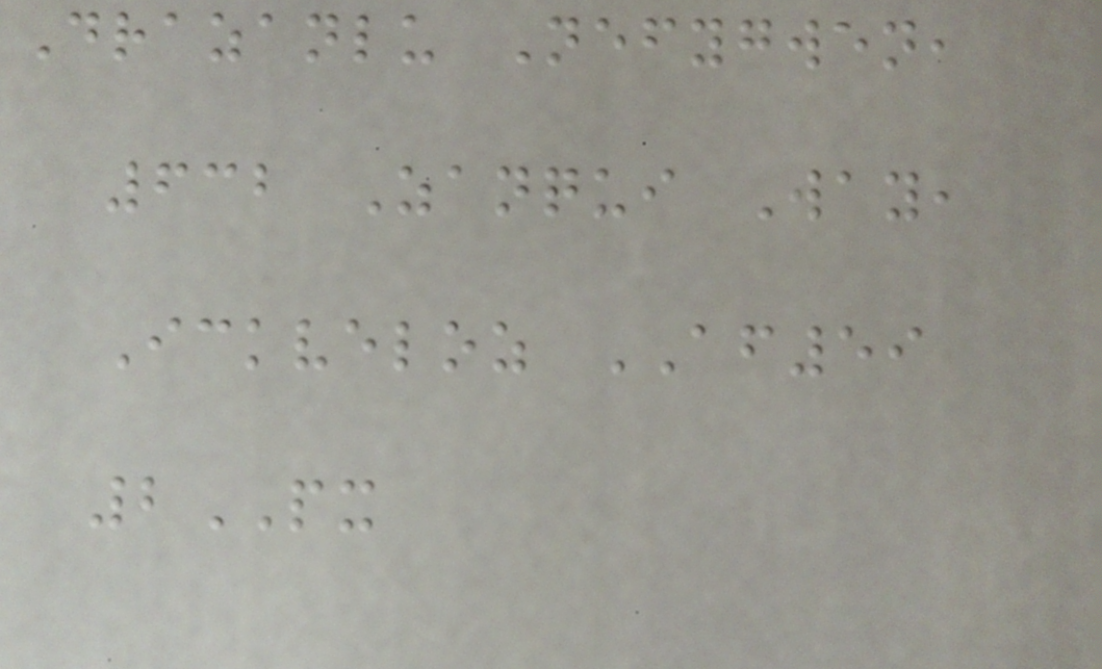Drazanlu Nefygwen,
632 Zanqui Way,
Ickveloz AF59
2PX
